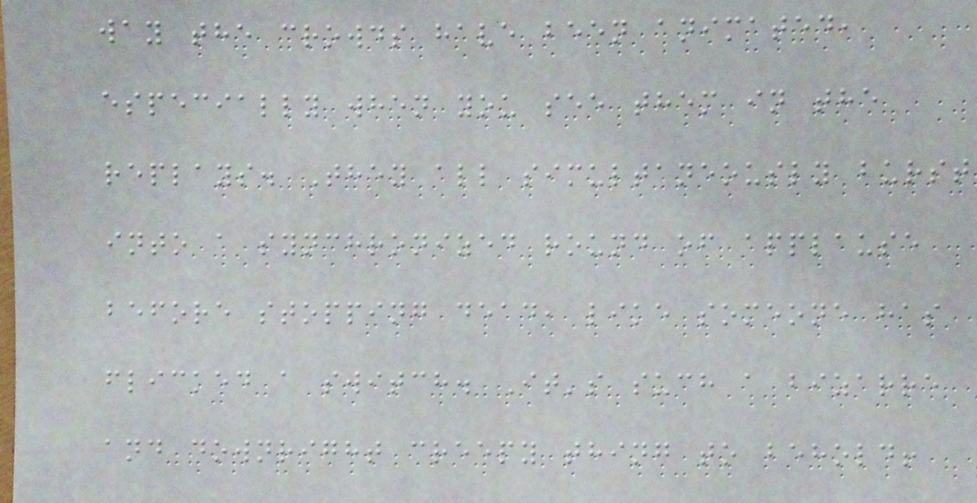way the crowds have been animated,
especially when you see them in the
replays. They all simultaneously burst
into a synchronized round of applause
before stopping dead, like someone has
flicked a switch. It's such a bizarre
and downright creepy thing to behold!
